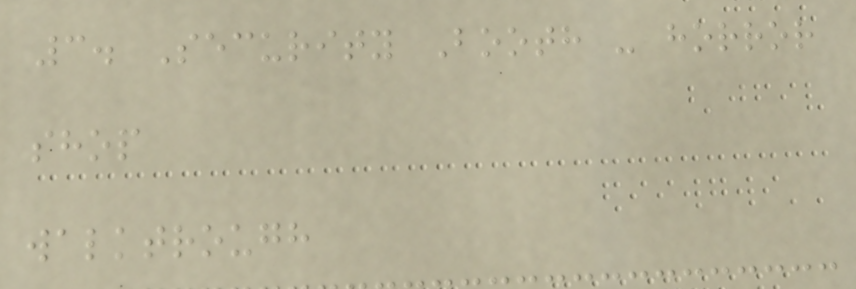3. Security Booth - horror
shop
walktrough
